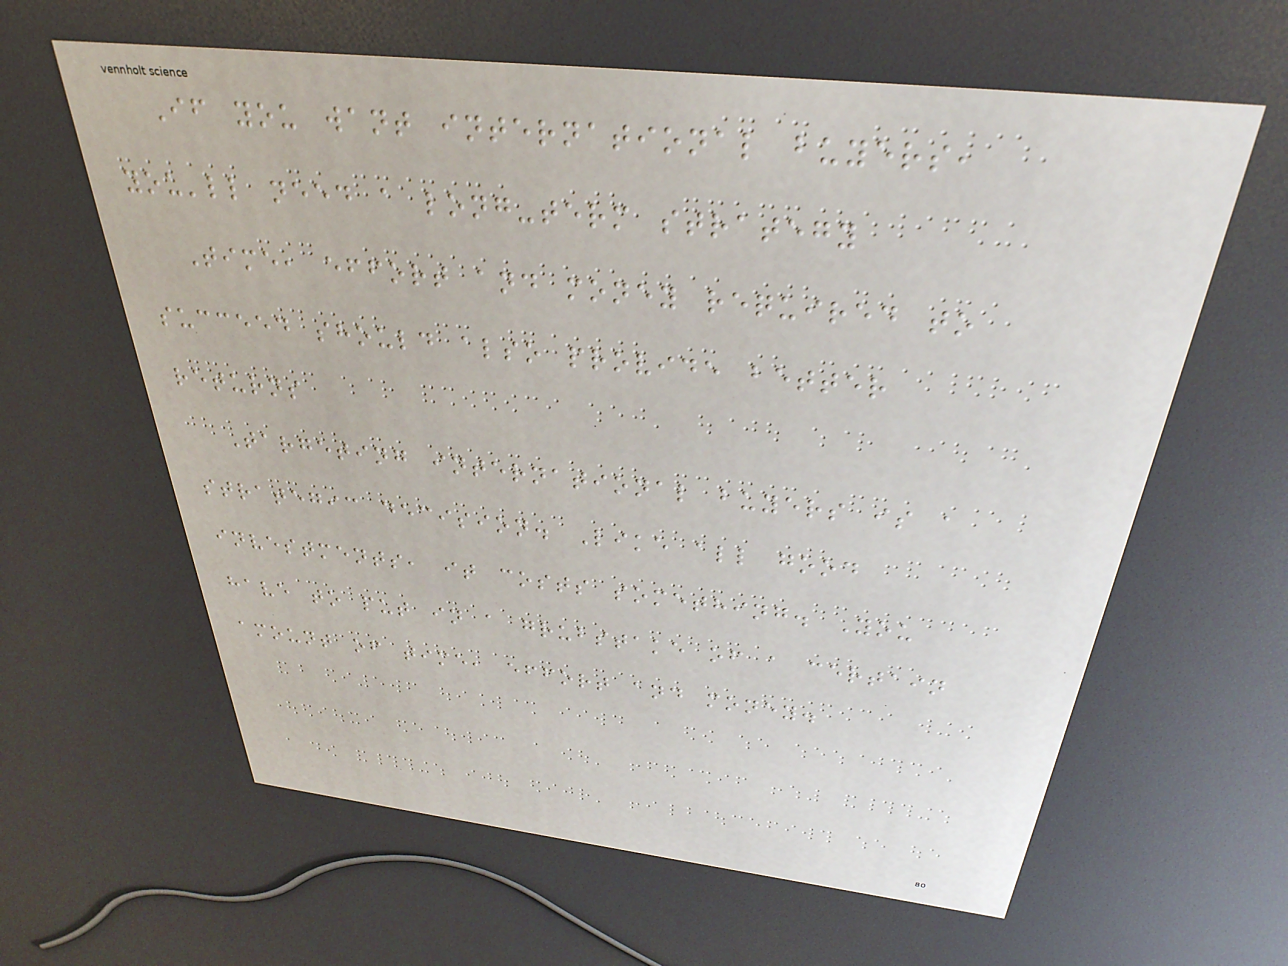If you want international buyers,
you'll need a long-term strategy
Time, effort and money required to
succeed should also provide better
returns
Targeting international buyers is a
strategic decision. Like all good
investments, it costs something. You
have to put in a grubstake of a certain
amount of time, effort and money.
